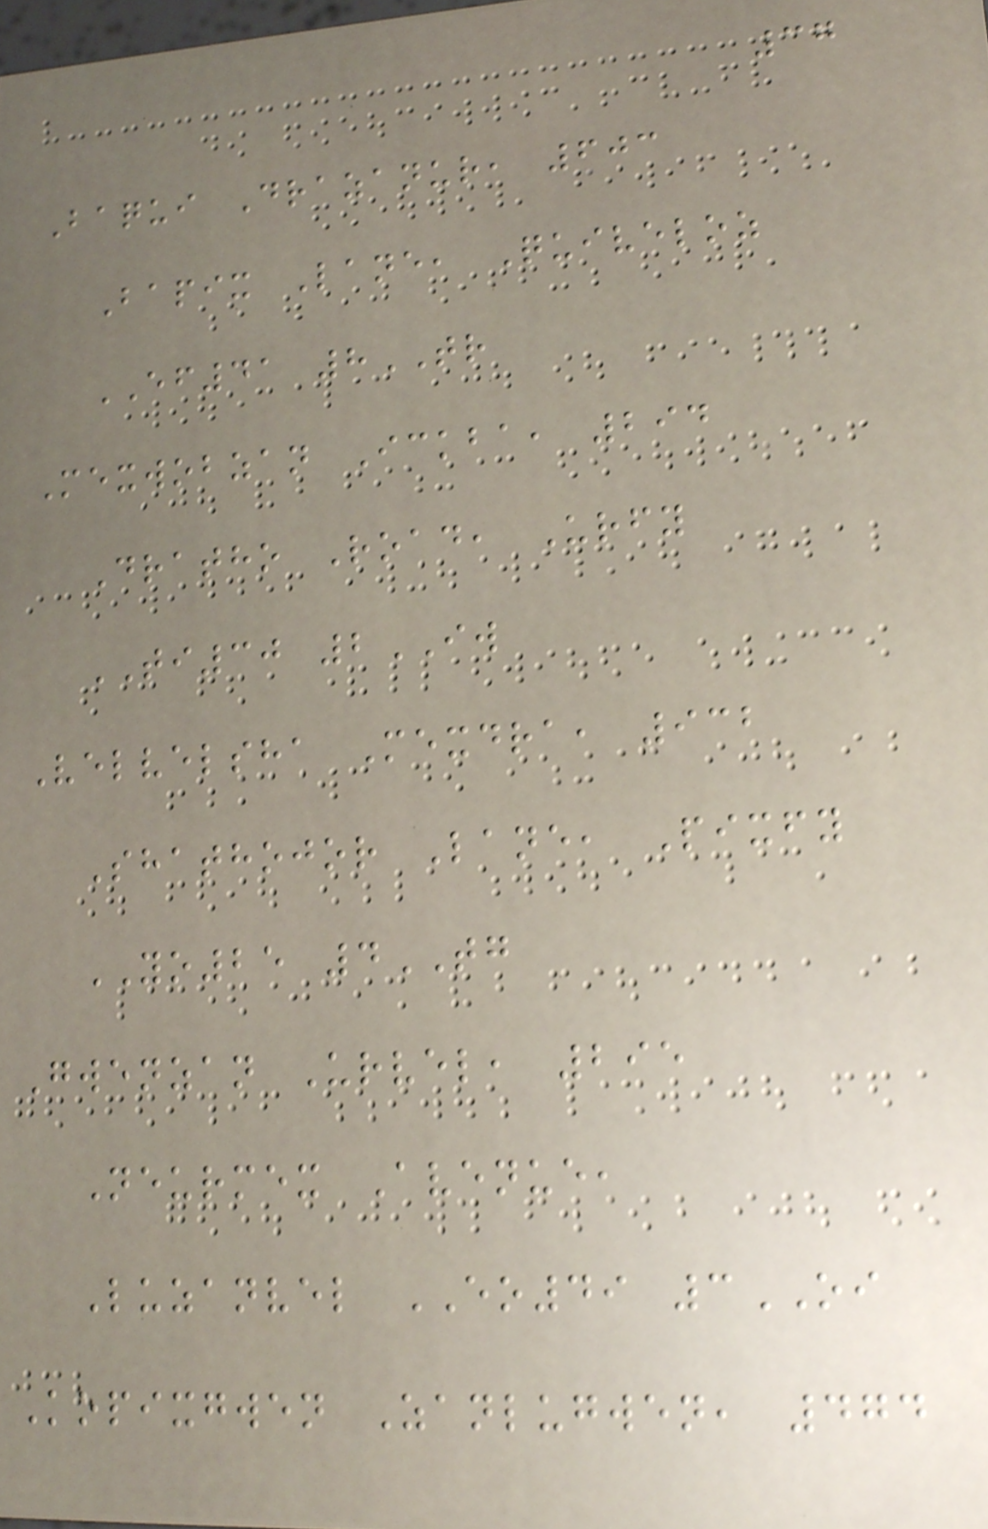37
Baqui Drazanur, 603
Bapix Lane, Quiveloz
EF41 8TR
Mexwobzan Ickba, 294
Dratho Road, Urfy
TI30 2IW
Velvelsha Mexdra, 932
Shathojor Lane, Pixfy
YO25 4TG
Gwenzan Urvel, 295
Neurmex Avenue,
Luzanvel EO49 3OI
Kopixgwen Zanlugwen, 474
